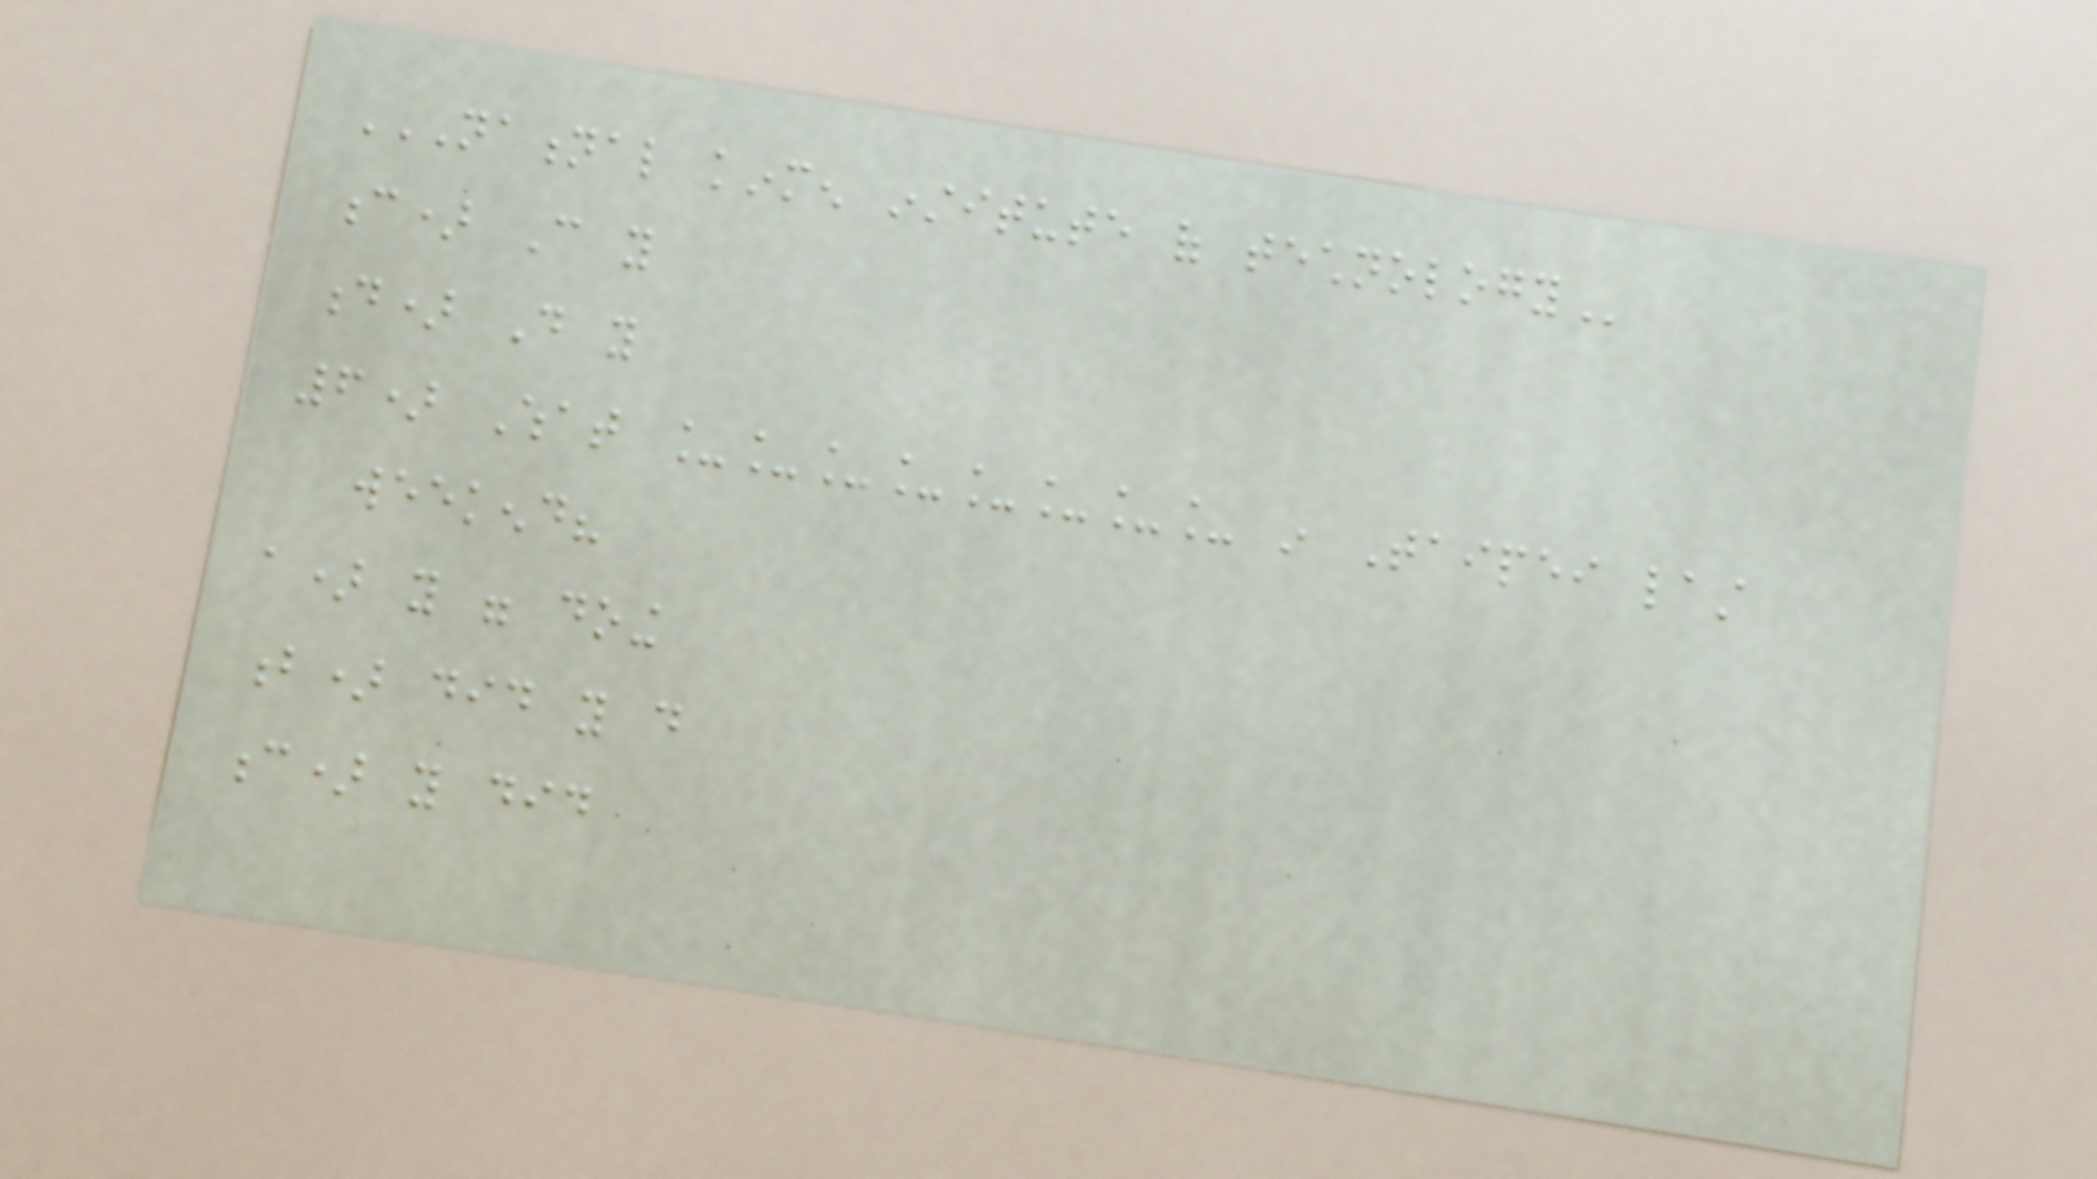NATIONAL KINMEN INSTITUTE OF TECHNOLOGY
c) Can you
d) Do you
6) What ________ in Taipei last
weekend?
a) you were doing
b) did you do
c) you did
